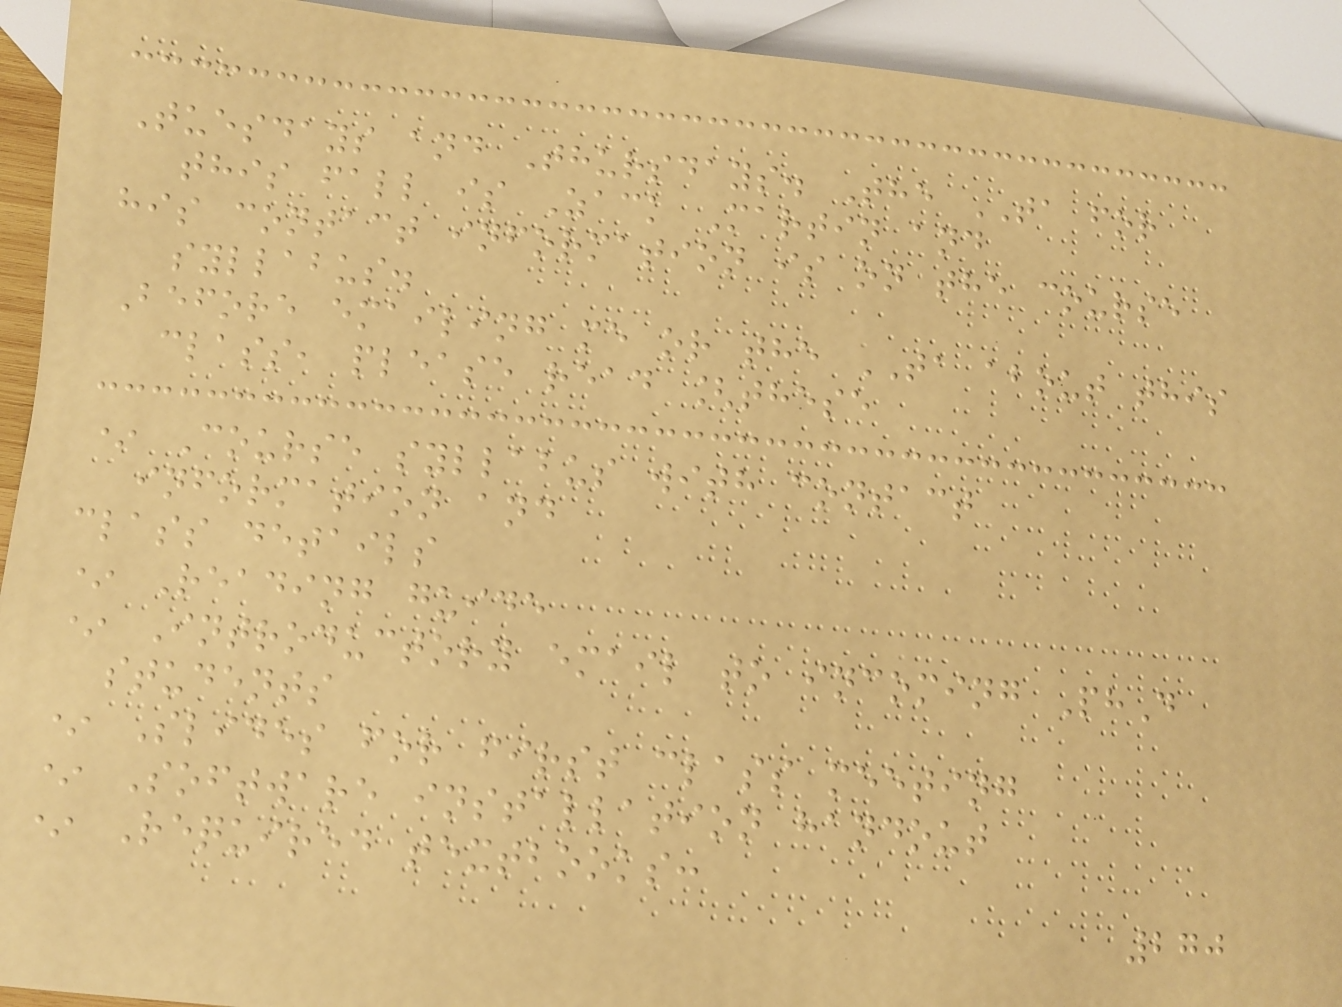Tuesdays and Thursdays. The TA for
this fall is Zack Martin and
his contact information is on the course
syllabus.
Before emailing me or the TA about this
class, please read [these
* Course syllabus with contact
information and
class details
* Reading guide
* Introductory email to incoming PhD
students
* Slides for first class meeting
* Software installation handout
* Required textbooks:
270
